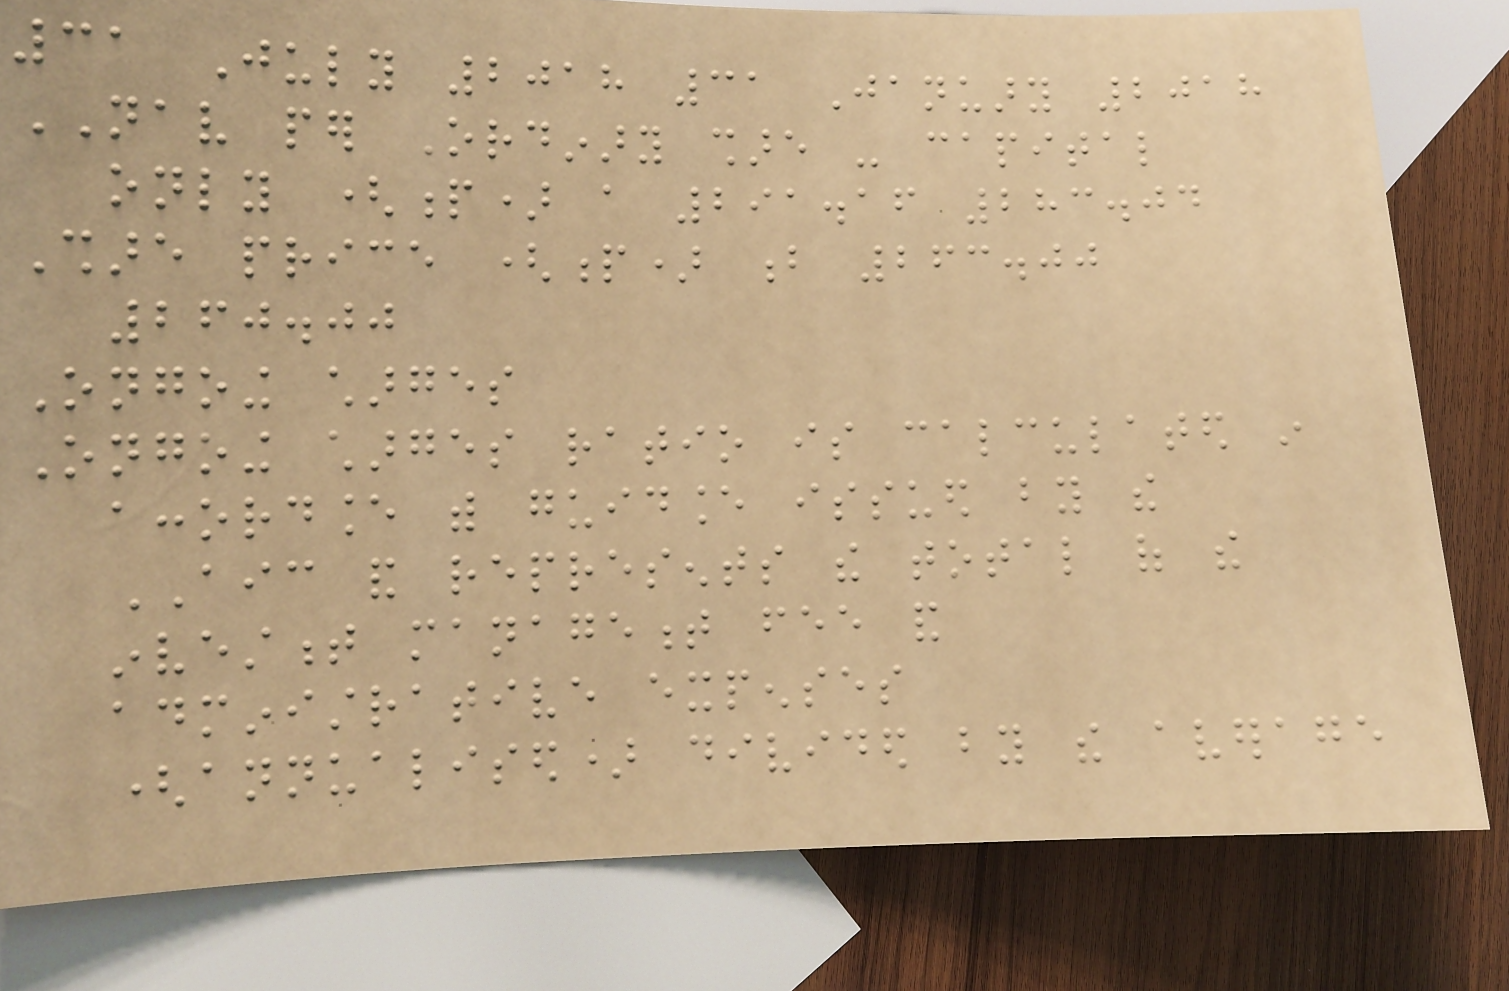31 July 2018 31 January 2018
NAV per Ordinary share - capital
only (p) a 291.16 283.04
Share price (p) b 263.00
260.00
Ongoing charges
Ongoing charges ratio is calculated in
accordance with guidance issued by the
AIC and represents the total of the
investment management fee and
administrative expenses
(annualised) divided by the average
